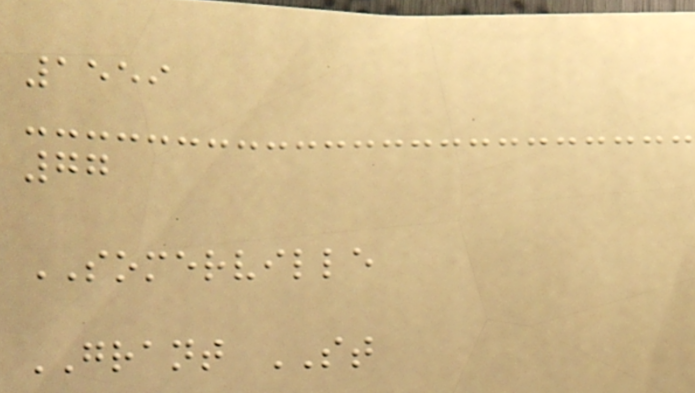1559
77
SOMERVILLE
GRANT ST
